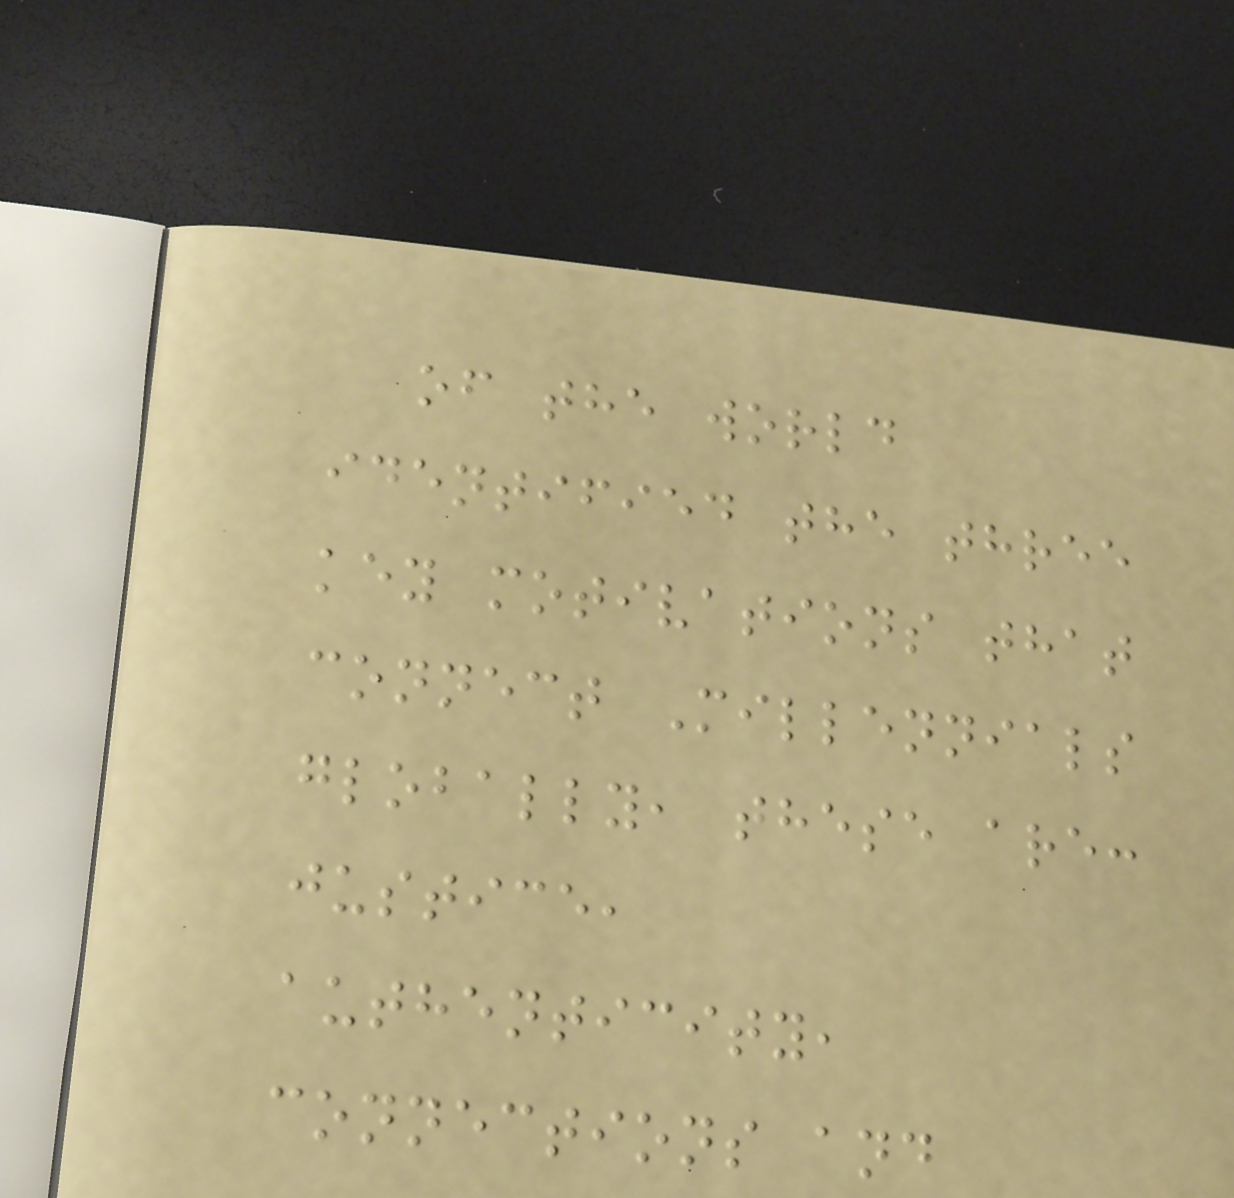of the world
identified the three
key motivations that
connect Millennials
globally, these are:
justice,
authenticity,
connections and
